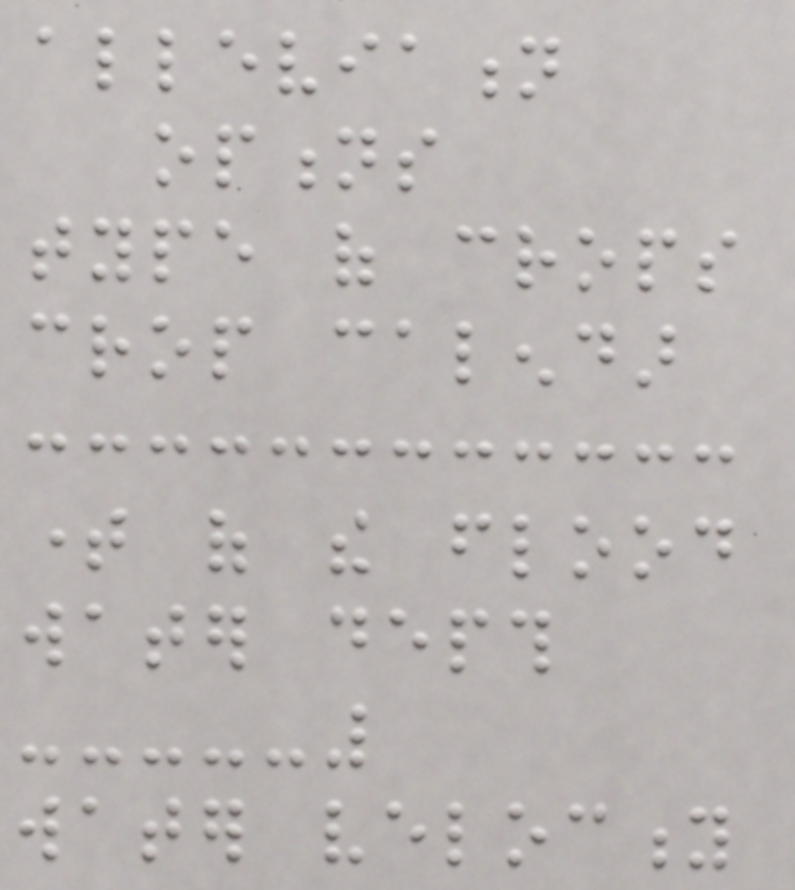alleviation
options
type of crops
crop calendar
time of the flood
water depth
water velocity
